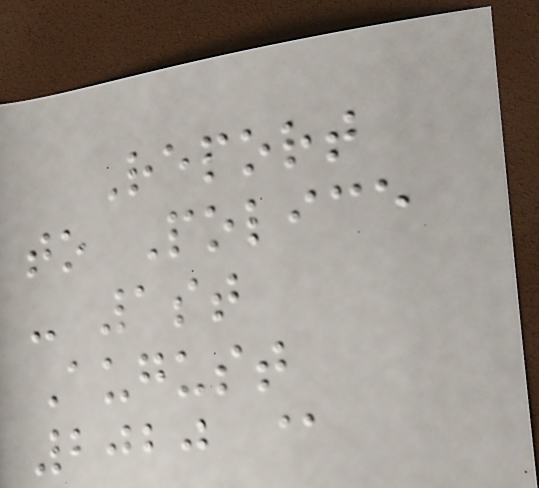Report
to Police
- 1st
August
2020 @
